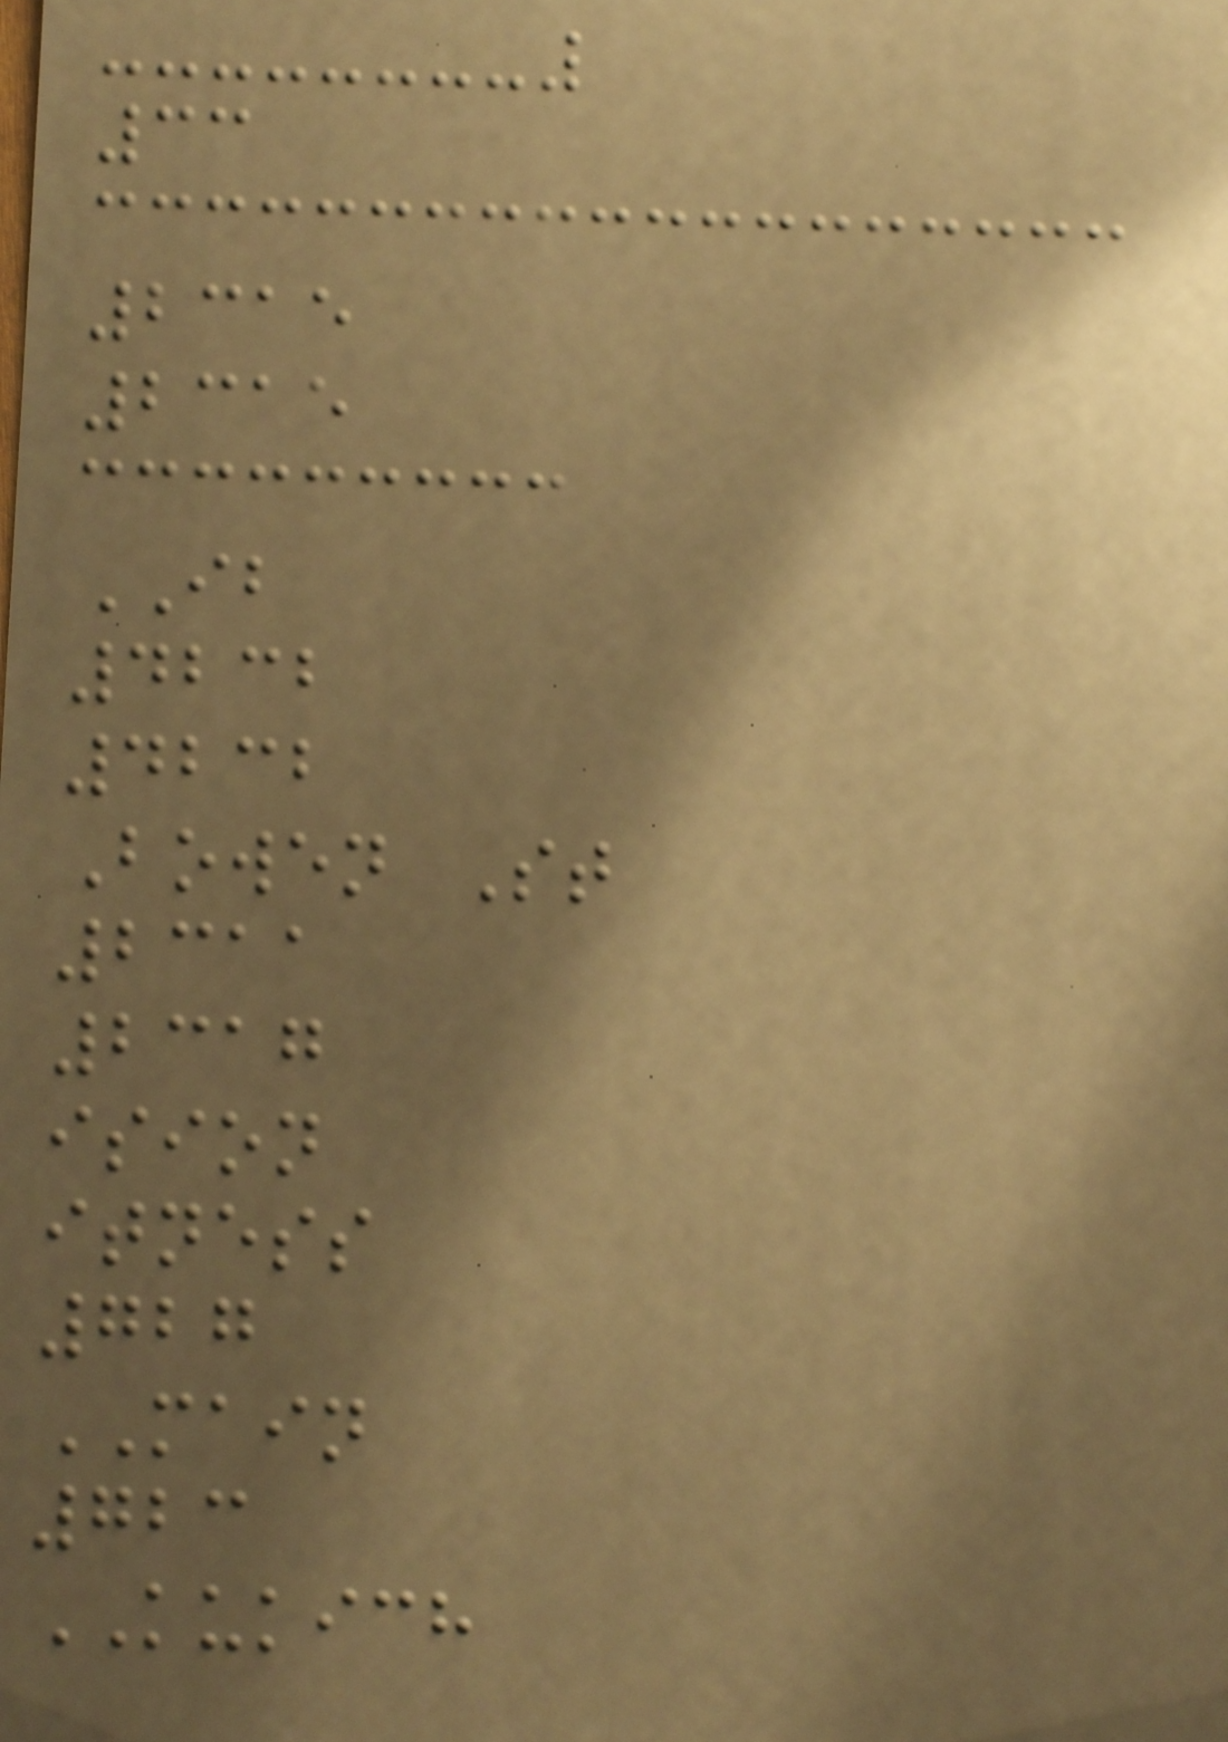33
2315
2315
IB
4232
4232
Bowen St
2311
2317
ision
itness
727
MAIN
723
KUKICH
